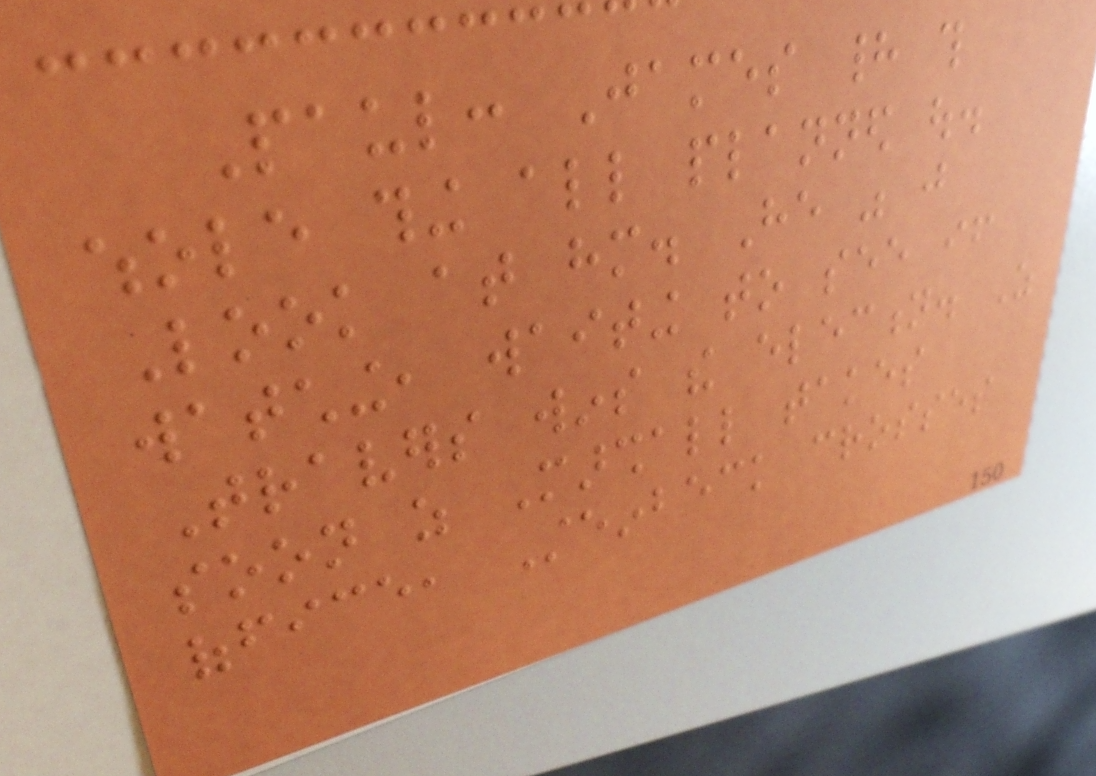Paul: James had this
whole thing all planned out.
Look at him. He was just
watching, waiting to see if
Travers wins the election. As
soon as Marshall takes
office, Steinbeck crosses
